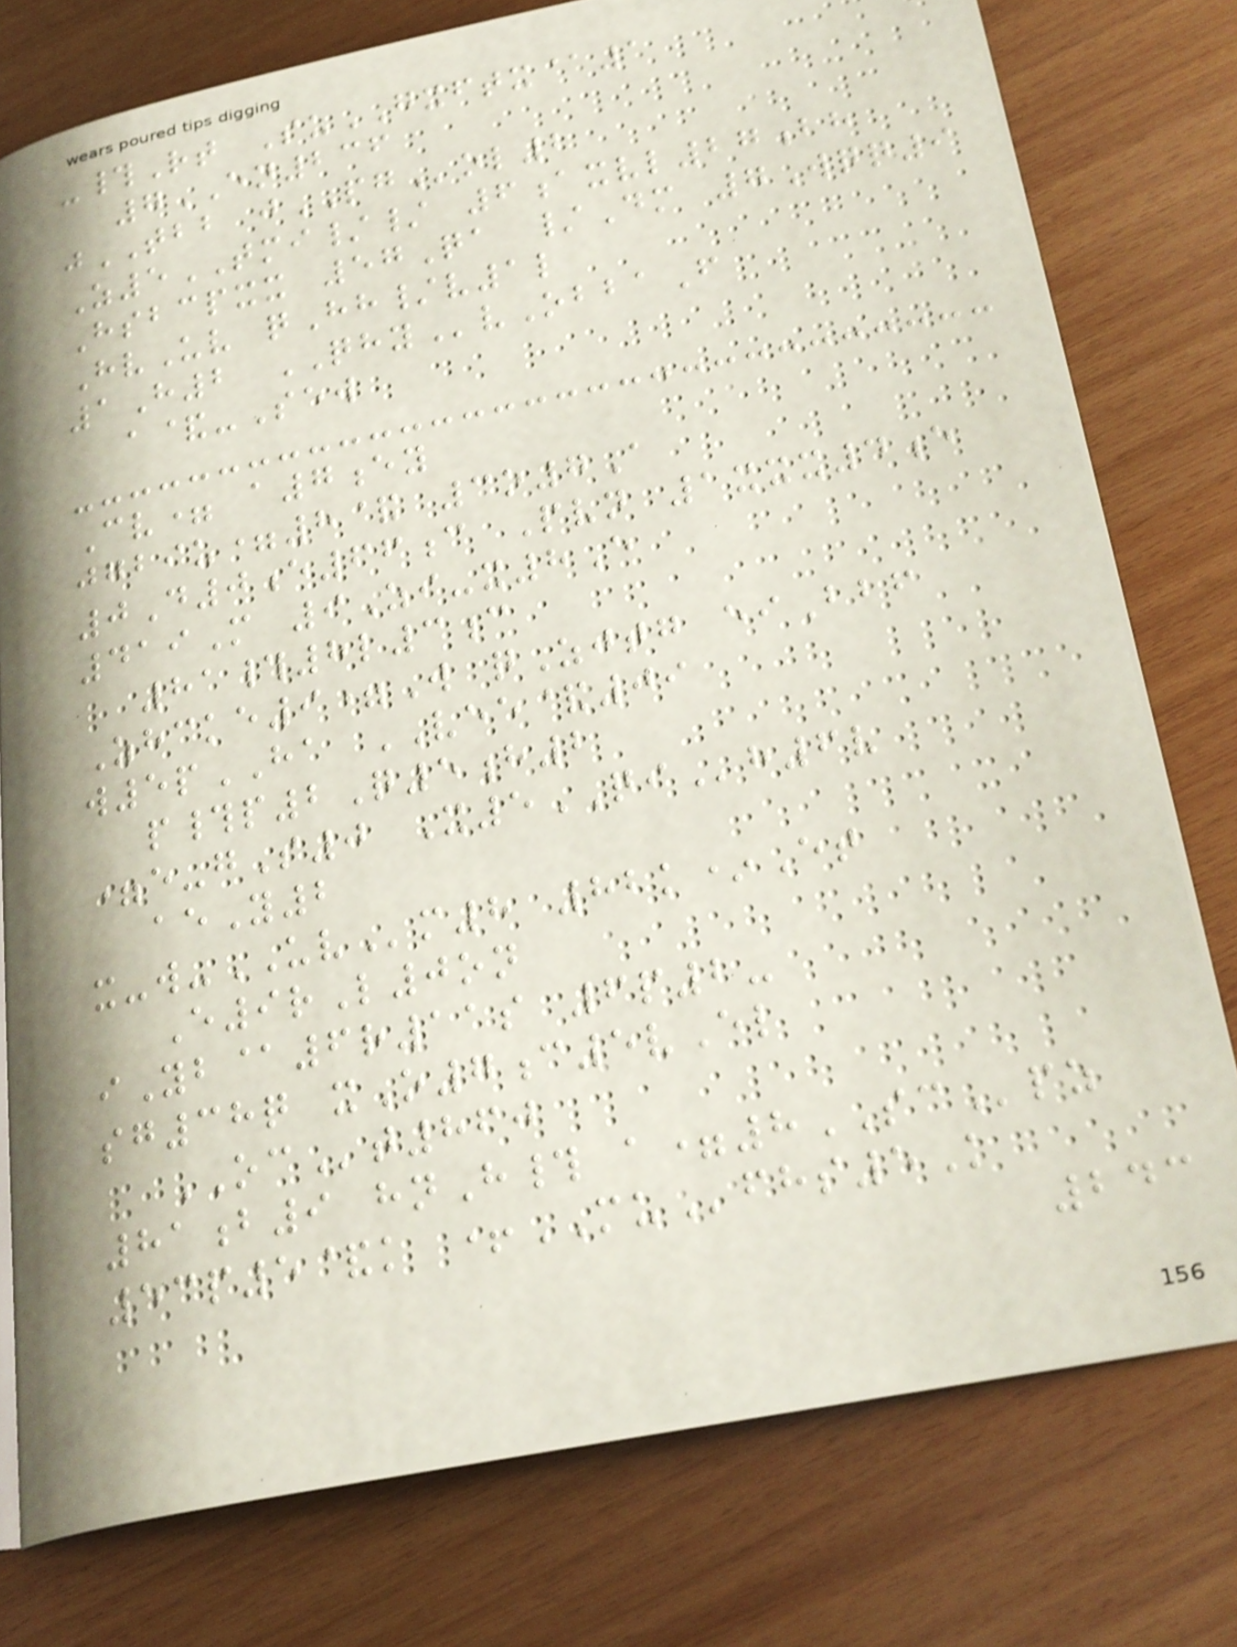-#Rt SuGXFTX@1
7EN236
jTBB jPGol2
Z5TMI// 6axvl27bh
Hsbcpxx 57Qa /Dm 7Wqq9
HvUv qHh/v1l
1H2 QHYvObbaF
a&-Sew
Cv= a7ey
jgbiu=8& 3o7A
0D0e66c Pvn 1xxx4e
419M 9Zi-x8E
81#8l3c
Zhcke9=W qZjtg eiBbf
w5pHA VEE&09
p#p2Q5h2
=e-gS0 X5QIh6v
aeY2
x-w-UVm8 82k*Et
E9rL0on
iYb@6r11s 6p2-
sg38q xO7c5vEl
OCt860
81b9 hnH# a=8SCpz
53p5&k +MUfhs5K
243
